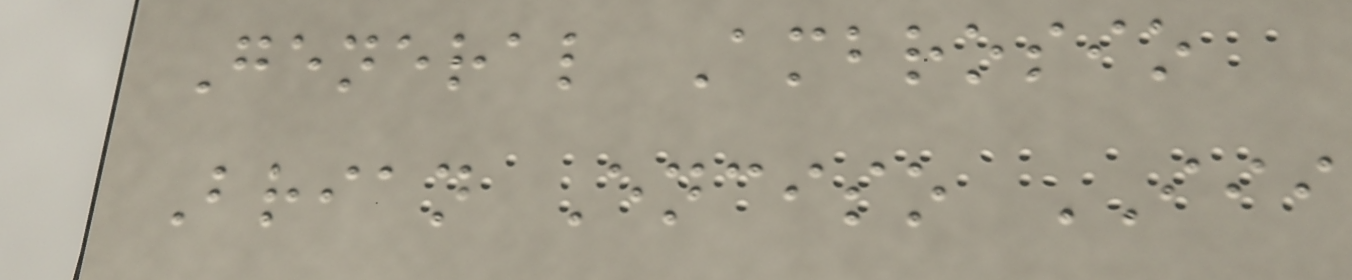General Ambrosio
Brian Enciso III
